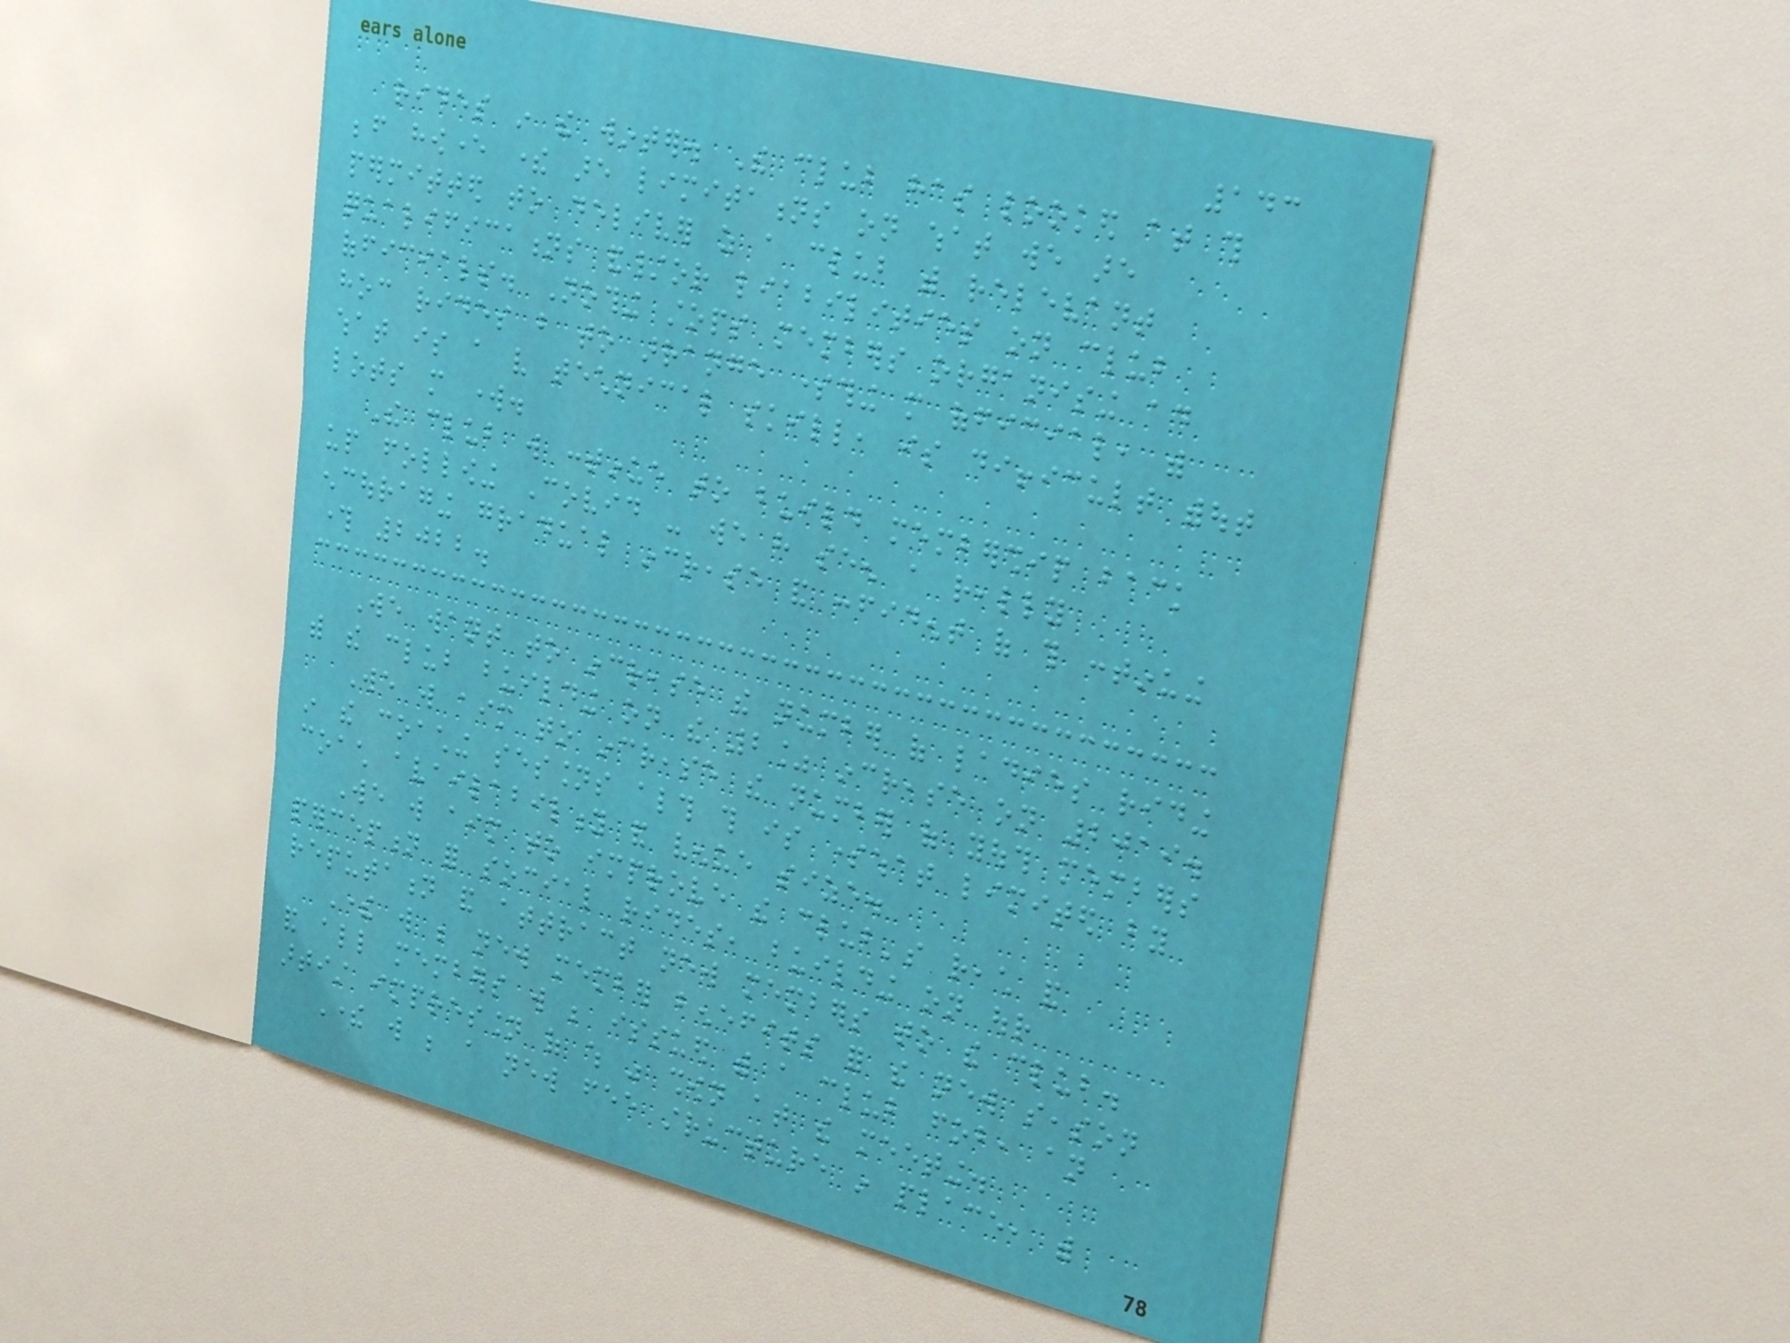143
rides in the winter. The club has looked at this
before however there are limitations on what we are
permitted to deliver as a club with relevant
qualifications and/or liabilities on club
officials. Nothing stops members organising ad
hoc rides but to arrange something more official, with
what is a very technical skill, is difficult without
lots more work.
The club will continue to build membership back
up following Covid - we have seen a really
encouraging gradual increase and confident of this continuing
through 2022.
We want to increase the number of ladies riding
with the club building on the 2% increase on 2019.
We will aim to increase the number of youth members
in the coaching sessions although this is somewhat limited by
coach availability and venue size.
We will aim to improve the club's reach and
perception for social rides, building on our
reputation and attract new members to the club.
There will be new member benefits for the new season
and all members will be issued with a club fob, an
artist impression of which was shown at the meeting.
There will be a new fee structure in place, with
